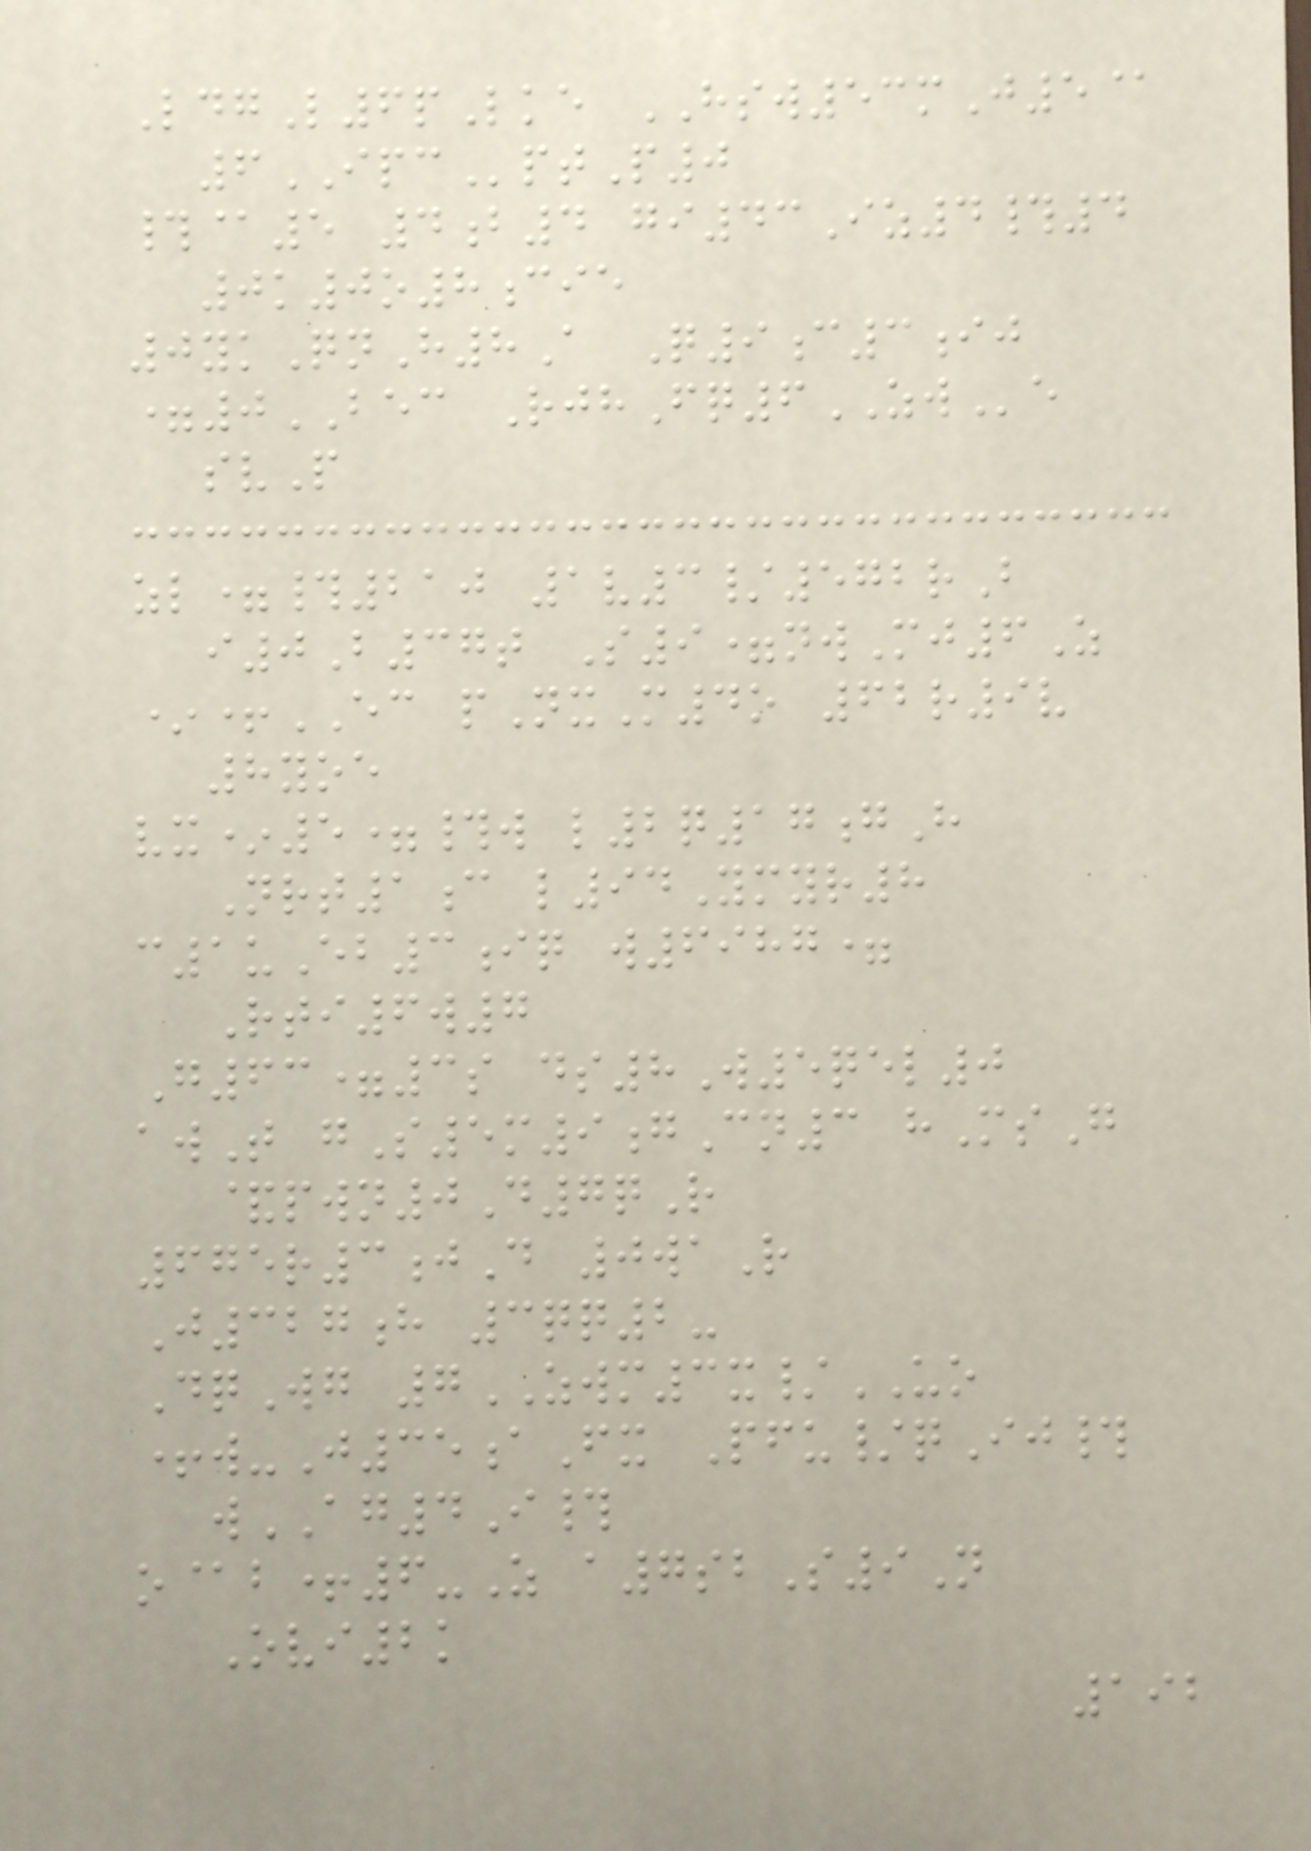LdgL6pLke HSW53mJ5@
6IPCptP0
#@5 4b4 gi43Iz4#4
0k0o8cie
0ykQnH8A Q9c3ij
=0BEC RjhFq6ZWe
svP
zl=#210 1v3/572rB
i0B37t S9=nwMj6Z
*+EC pNxM4o 62r9v
8yoe
vx*5=#w l2q17gH
Nrt1c l94Ymyr8
c1uEb3iq w6987=
Rti6w7
G63=3s ds8W5qel0
awT gS5m9gCn3 hMsG
&pwn0D7qR
675r3jD 0waR
J327h 3qq2-
DqWg 7ZWM3x/UO
+w-J35aFx Pfu/qIj#
wAG4I#
o@b+6-Z a7sbS9N
Ovi2k
192
